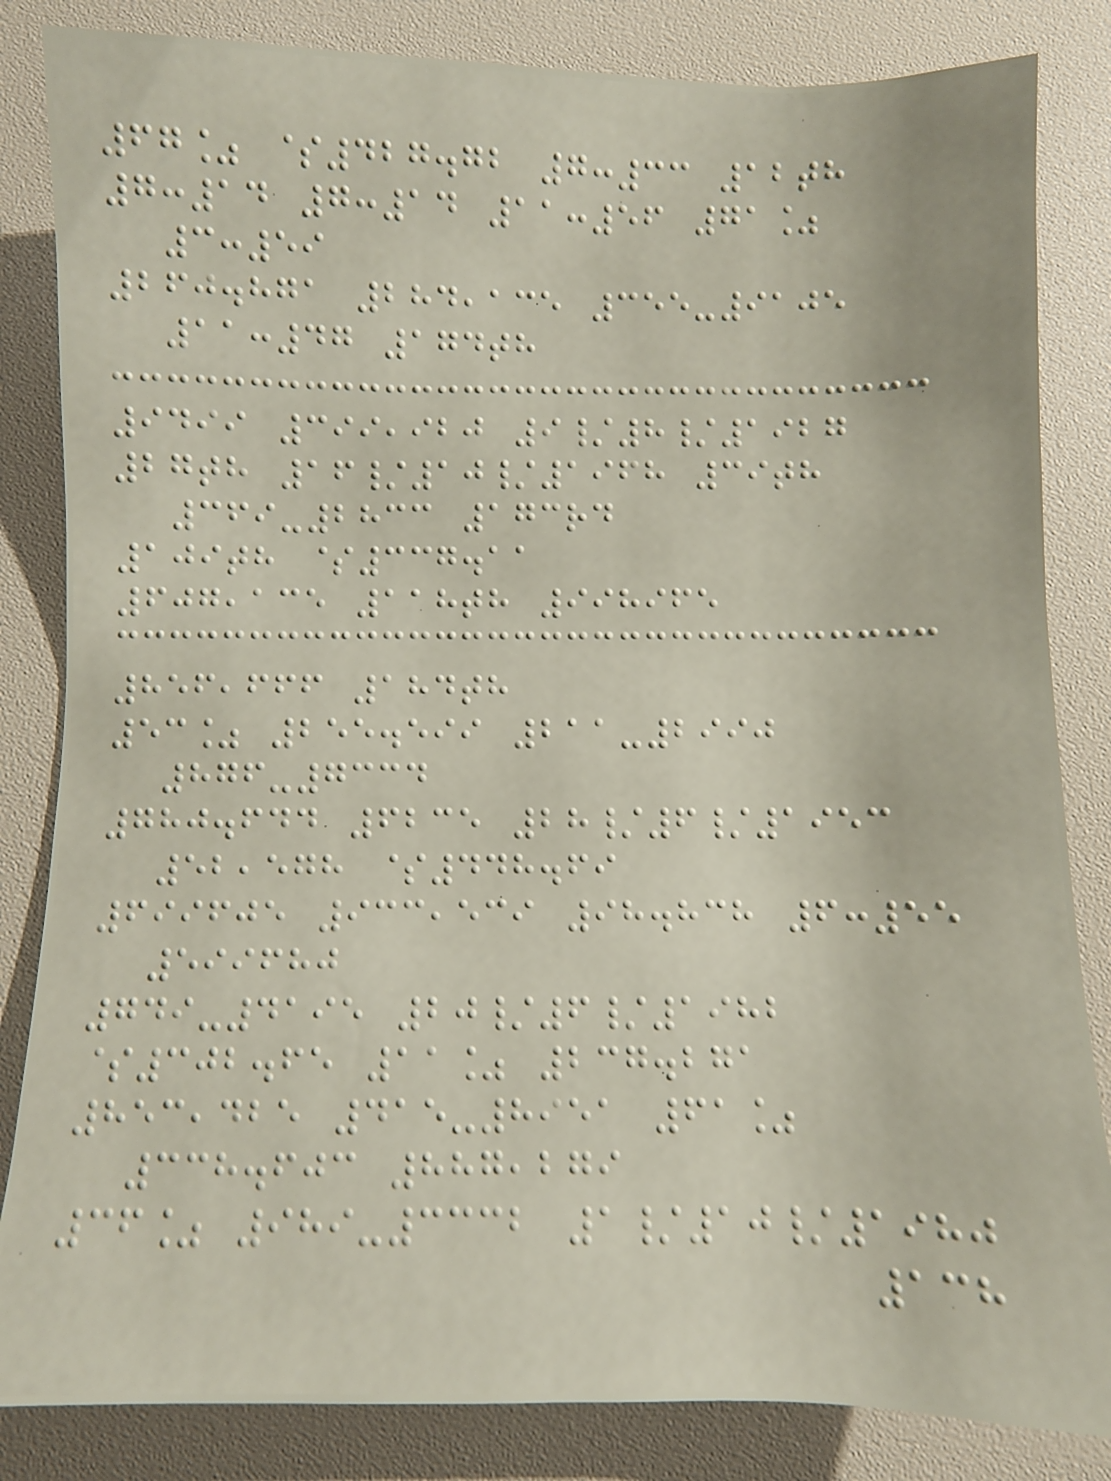67% $427.72 7:33 12th
7:14 7:14 11:56 71%
3:59
260.871 284,135 355-9105
11:47 174th
9499 399,920 9/8/1927
27th 16/10/1968 39th
369-2833 173rd
109th $337.11
607,135 118th 998965
856,666 184th
53% 255.599 211-2990
876-7334
780.644 6235 28/6/1953
52,578 $448.69
699605 933,539 98.838 6:55
599680
749-4195 20/6/1982
$302.65 11% 237.271
853,425 415-8951 61%
338.603 887,279
36% 989-3332 1/10/1980
138
